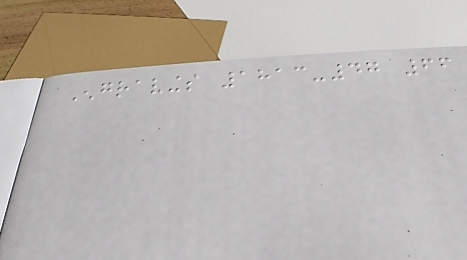Engravings 1813-47 66
